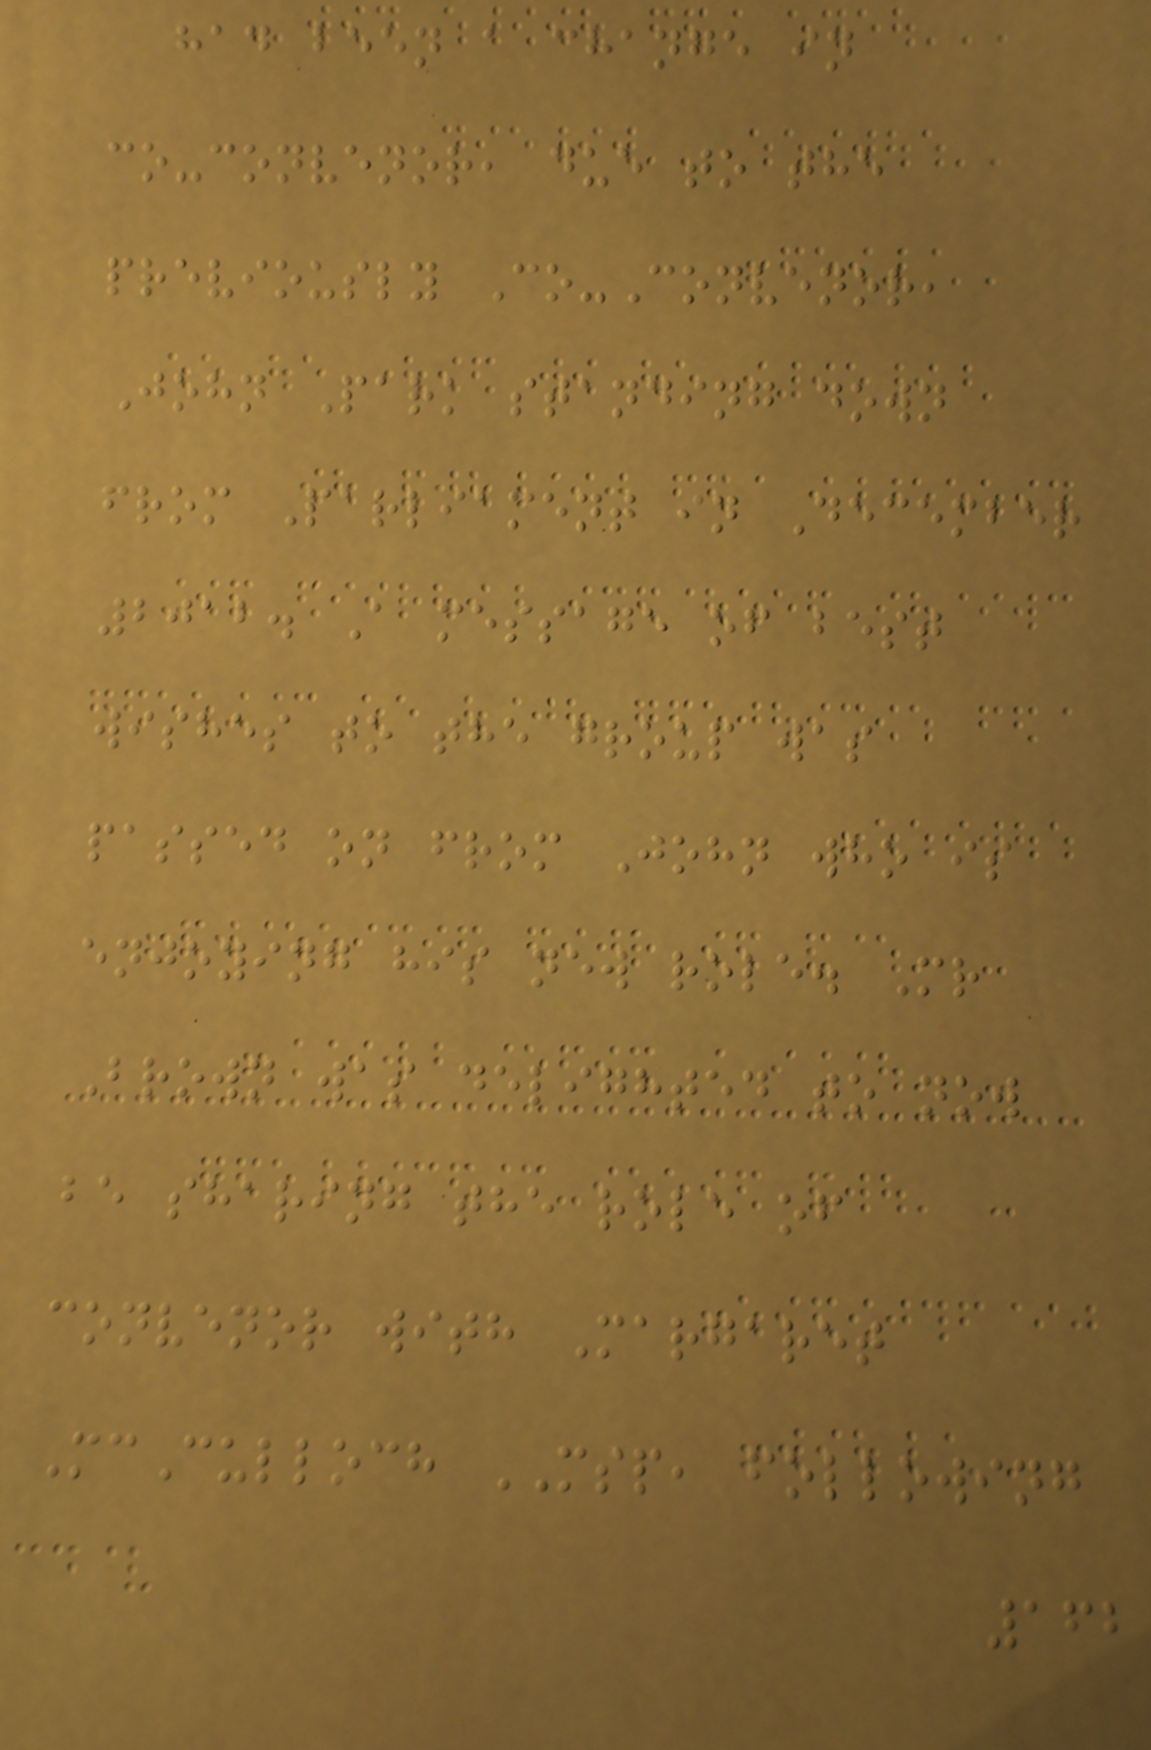had been a change in
co-convenor, due to the
previously Co-Convenor,
John Park standing down
from Parliament in December
2012. A message of best
wishes to the group was
passed on from John who is
enjoying his new role. Mr
Brown was delighted to now
be sharing the role of
convenor with Margaret
McCulloch MSP, following
162
